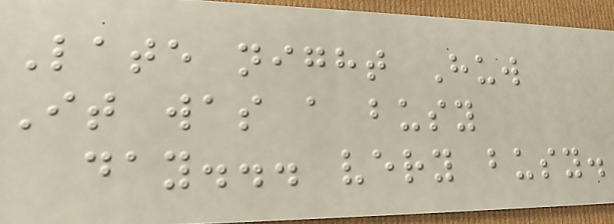Late night Huw
It was a busy
day... very busy.
